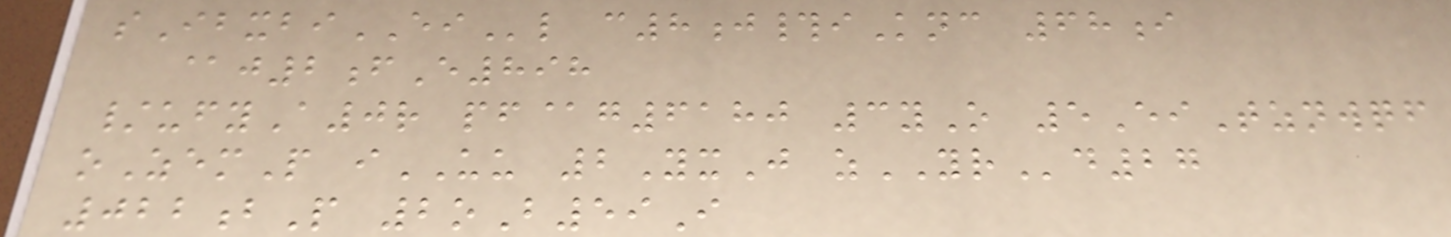sIbxbiEIl c8j#iKnc 68i
@j2fE898
/ufyA0r pf@g6180 3yO 5EiTznwqf
oZemP iUU 2YxJ zYRd27
022bP 2oB59I
